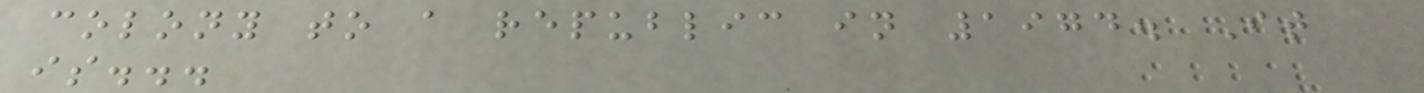colony to a republic in 1974. It
is...
